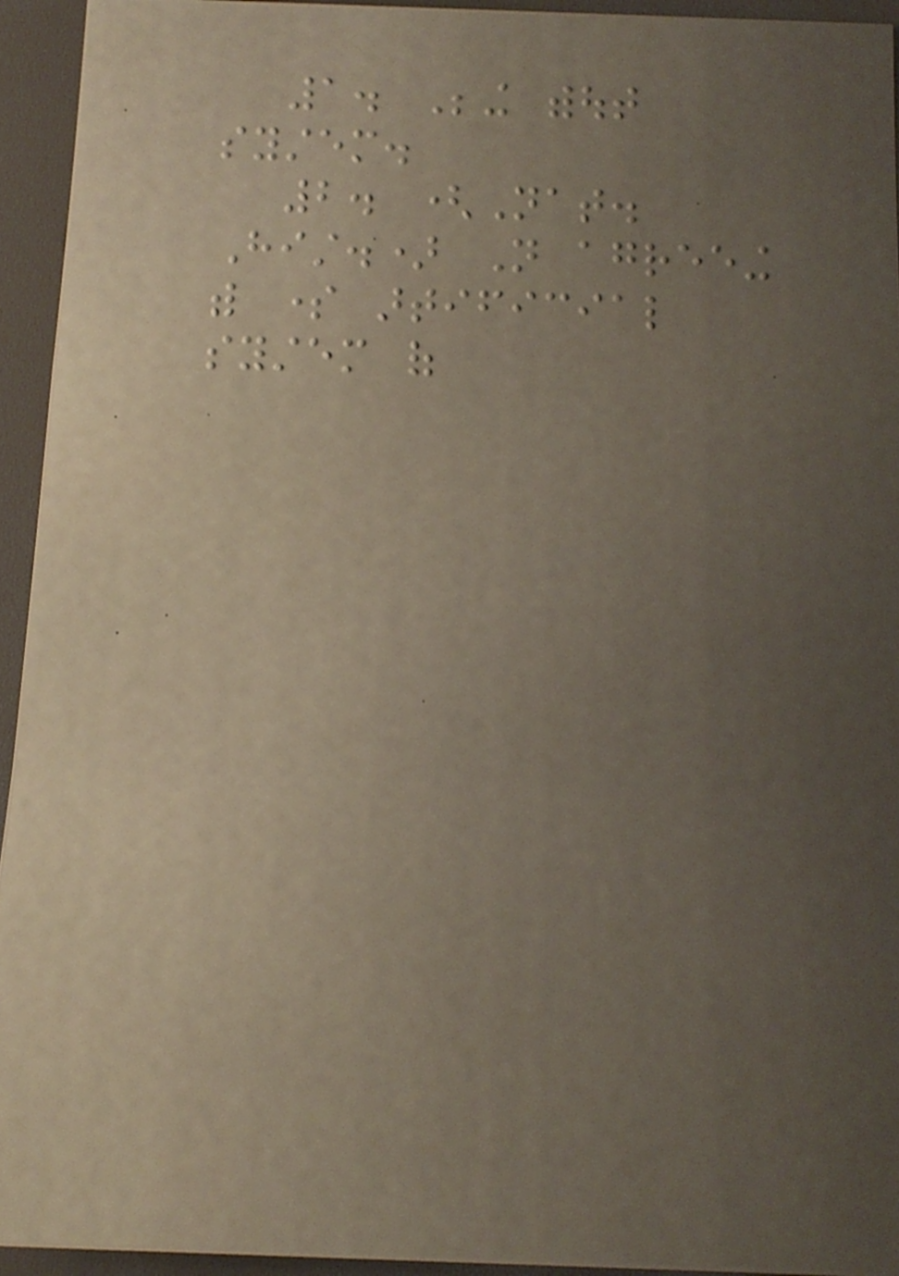1. Being without
system.
2. (Nat.
Hist.) Not agreeing
with some artificial
system of
